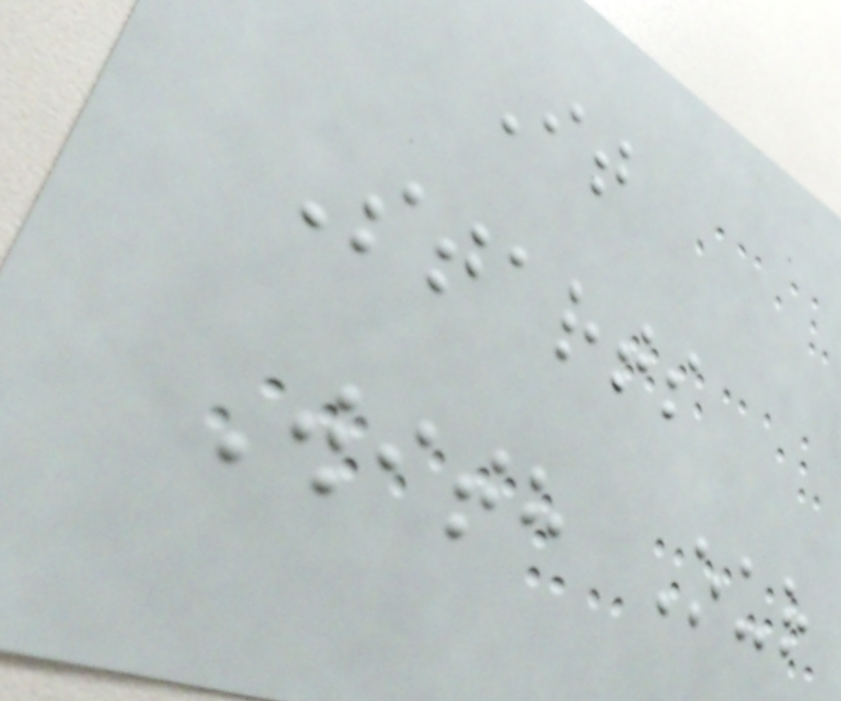It
Starts
With Our
